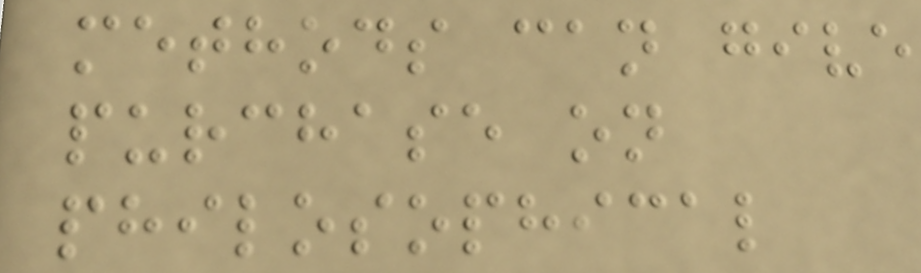methods can give
purchase on
philosophical
